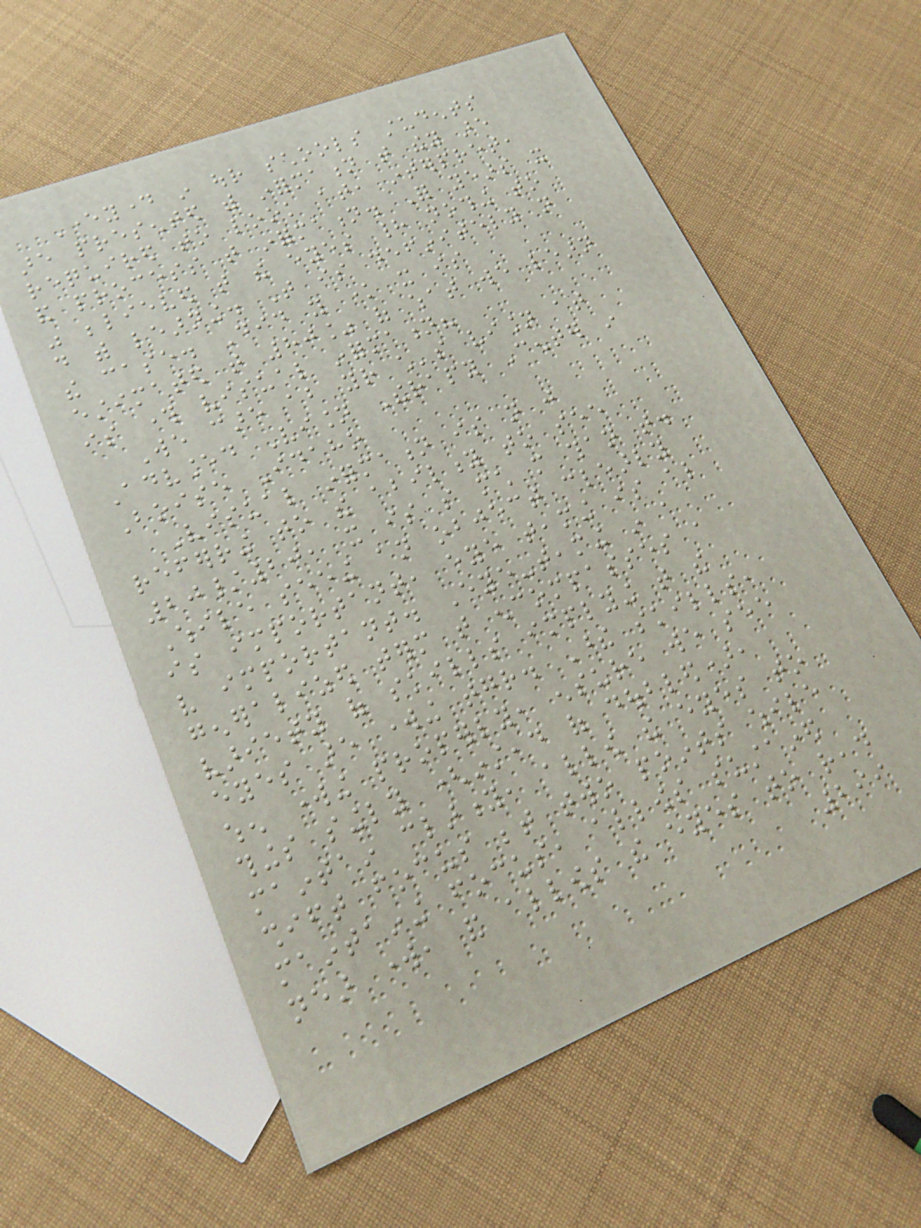Everyday in our schools students
are presented with information that they are
required to look at, interpret,
and process that information. For years it
was believed that the eyes had nothing to
do with learning. That is definitely not
the case. Did you know it is
estimated that 80% of what we learn
is through visual information?
We care about your child's vision at
Advanced Vision Therapy Center in
Boise Idaho
Visual information is not just
referring to the ability to see
20/20, it is so much more than that.
While seeing an object clearly
is important, eye teaming is also
very important. Eye-teaming in a
generalized term that encompasses a
variety of skills implying that the
eyes are working together. These skills,
when working properly, ensure we see
things singly (instead of doubled),
maintain clarity, allow the eyes to
shift focus between two points while
maintaining focus, allows sustained
near work, and allows the eyes to read
299
